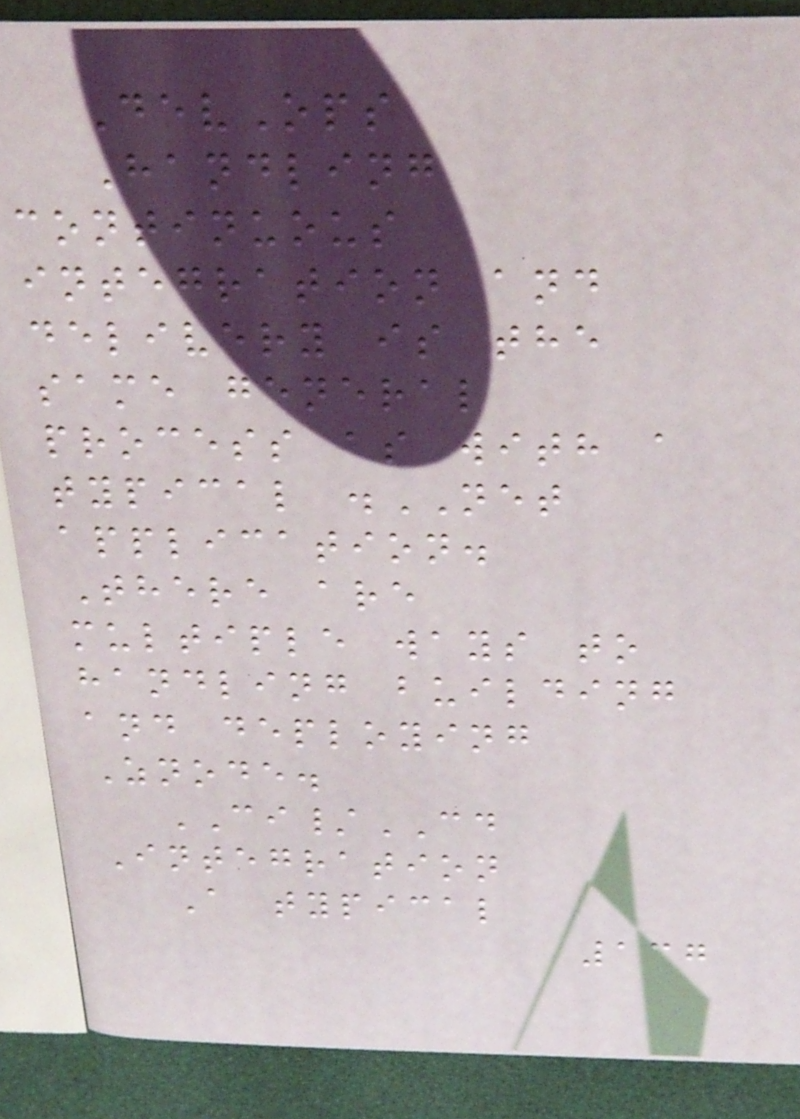DevOps
Handling
continuous
integration and
delivery is the
same general
process as with a
typical .NET
application.
There are
multiple ways to
handling building
and deploying
Znode.
CI/CD
Integration
A typical
137
